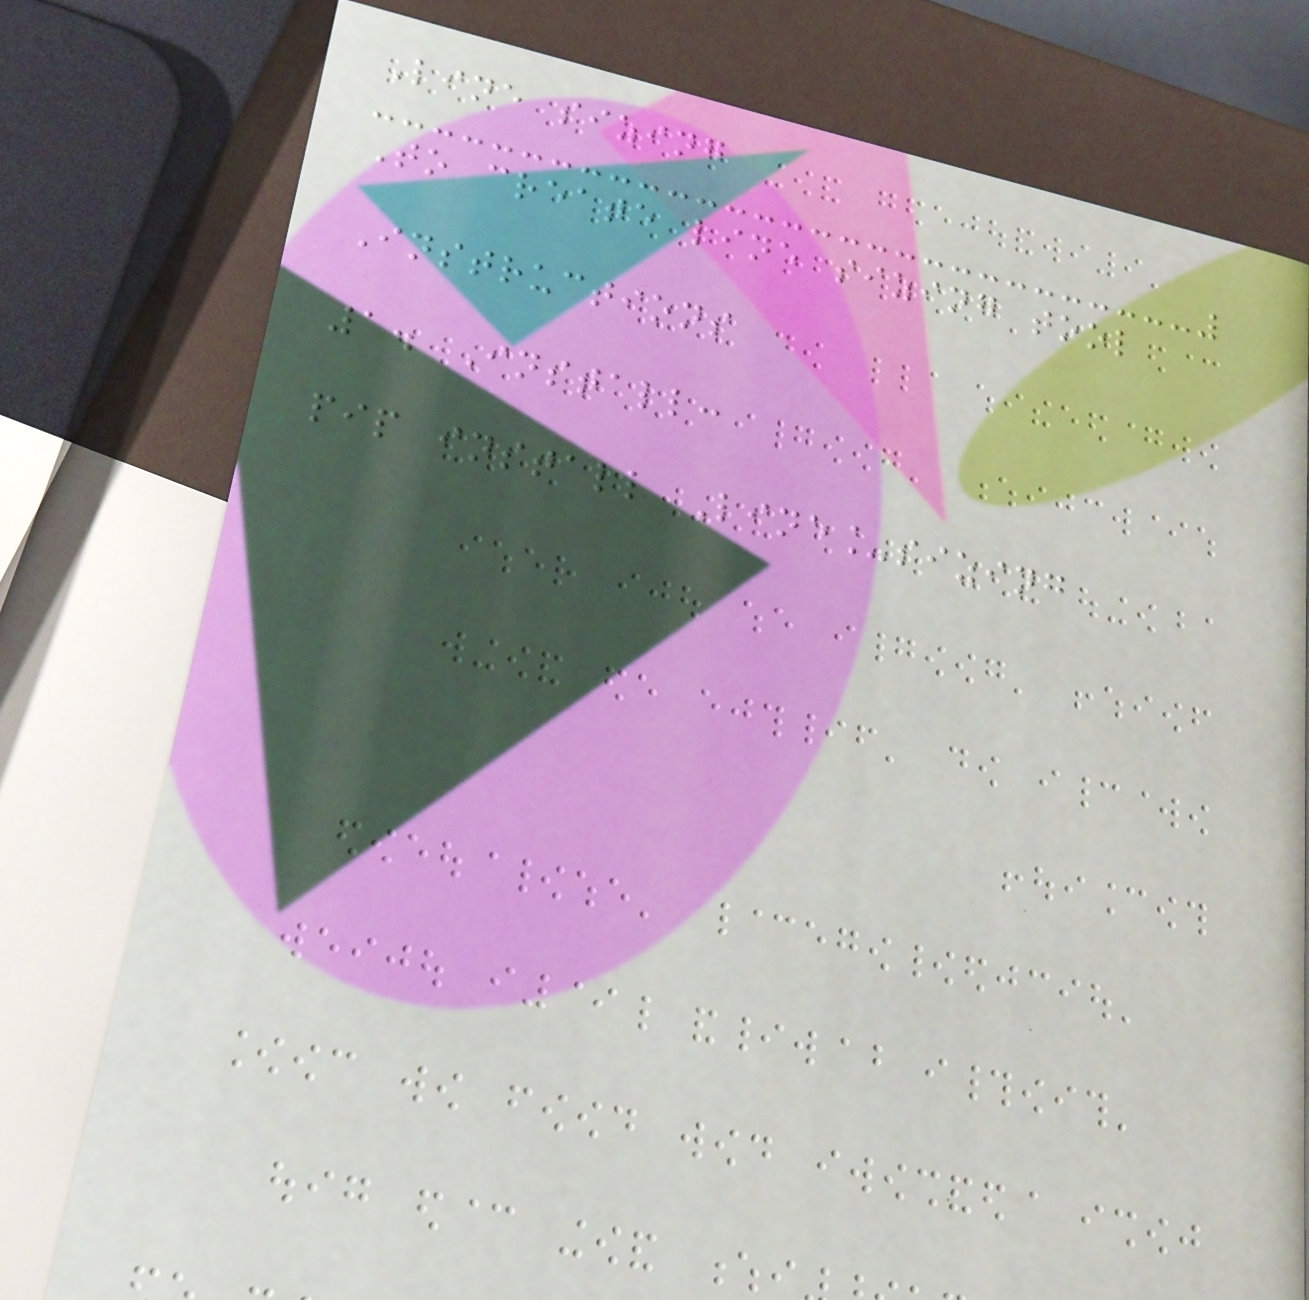Line sizing
To create line sizing tool
Instructions
1. Install:
pip install Line_sizing
